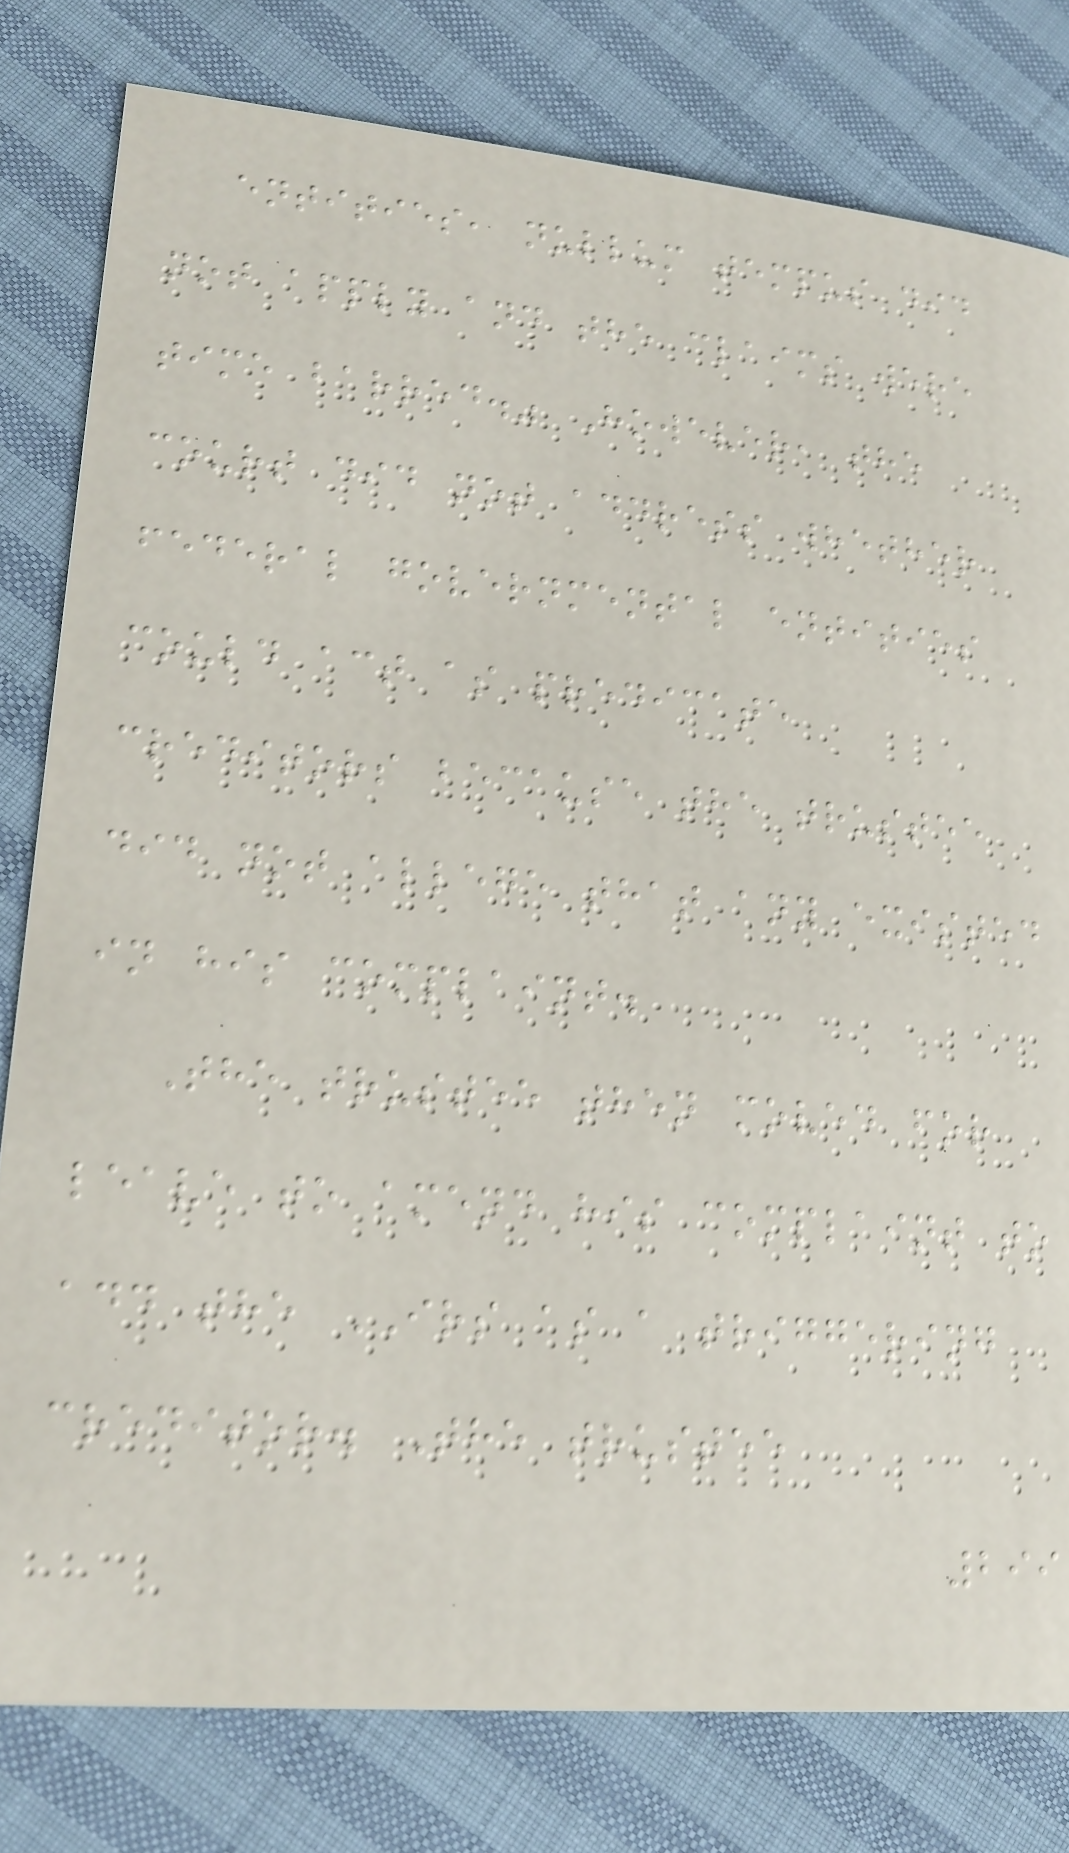entities, nullum tempus did
not apply and the claims were
time barred." However, the
court did not address whether
federal governmental entities
could act as predicate
creditors because the trustee
did not allege that any existed
in his complaint.
The trustee then moved for
leave to amend his complaint to
add the IRS as a triggering
creditor. The trustee
299
